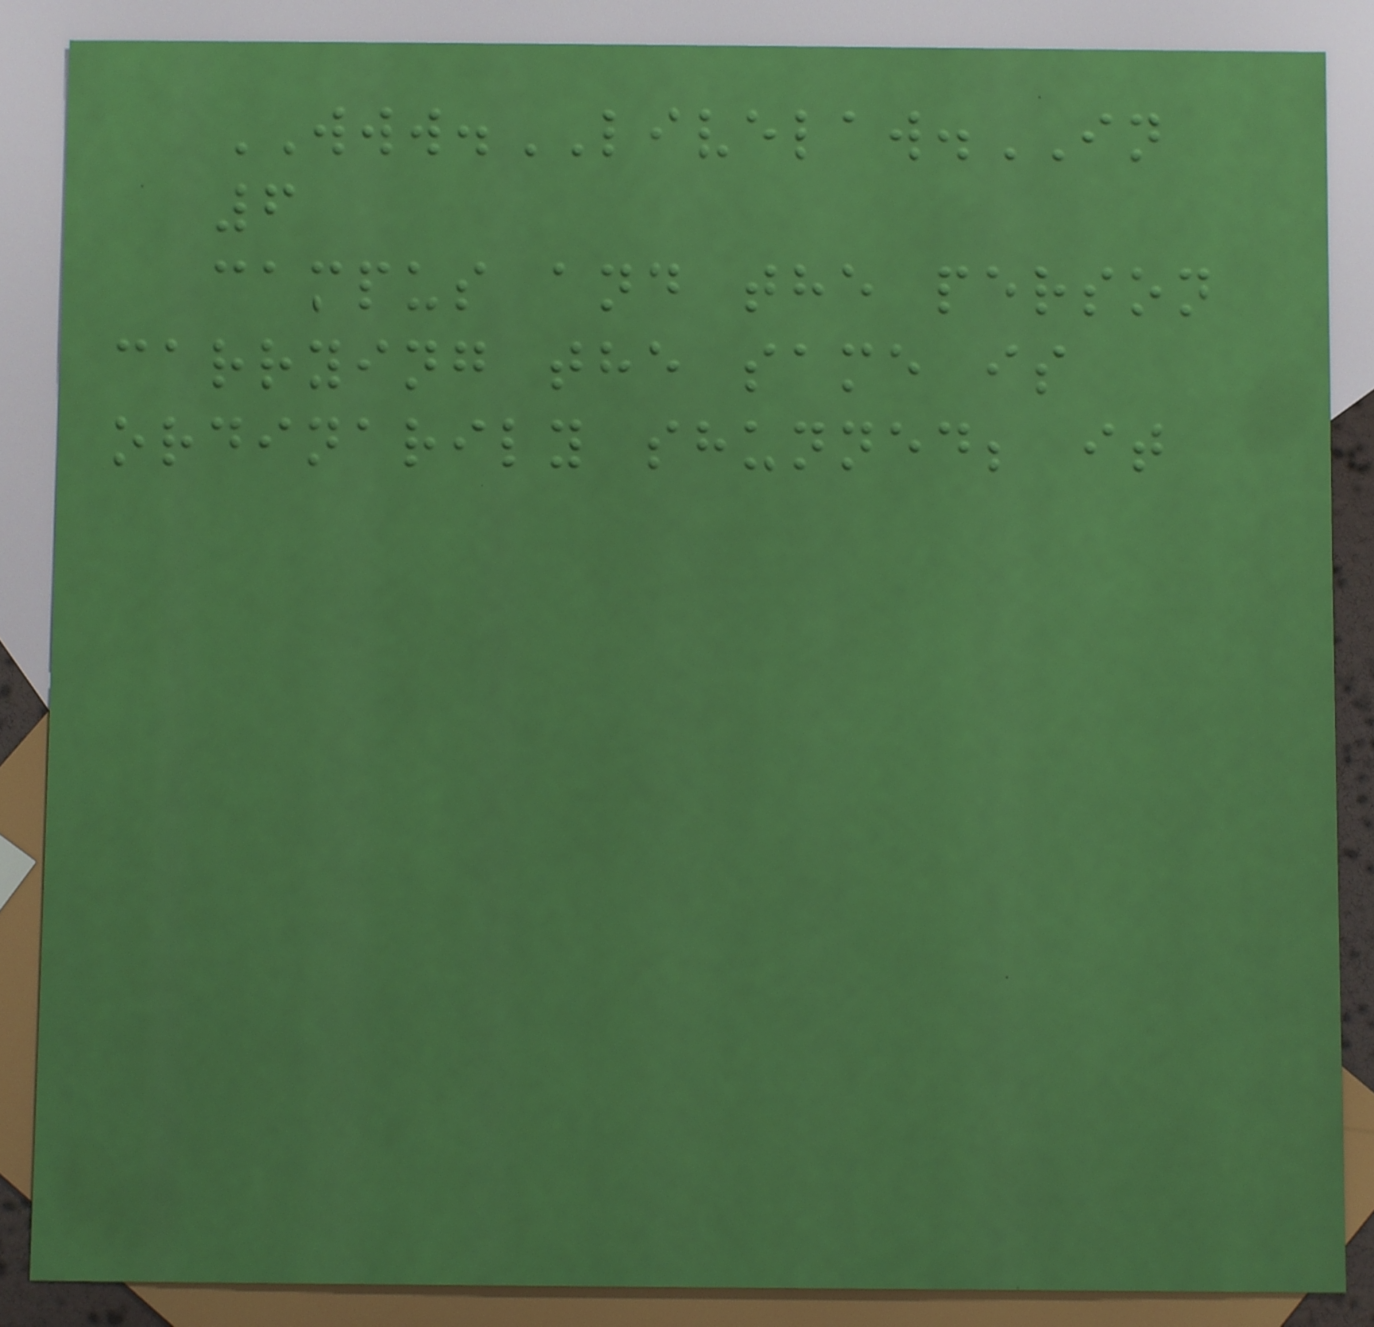WWW.LIVELAW.IN
6
campus and the person
carrying the same is
ordinarily shunned; it
